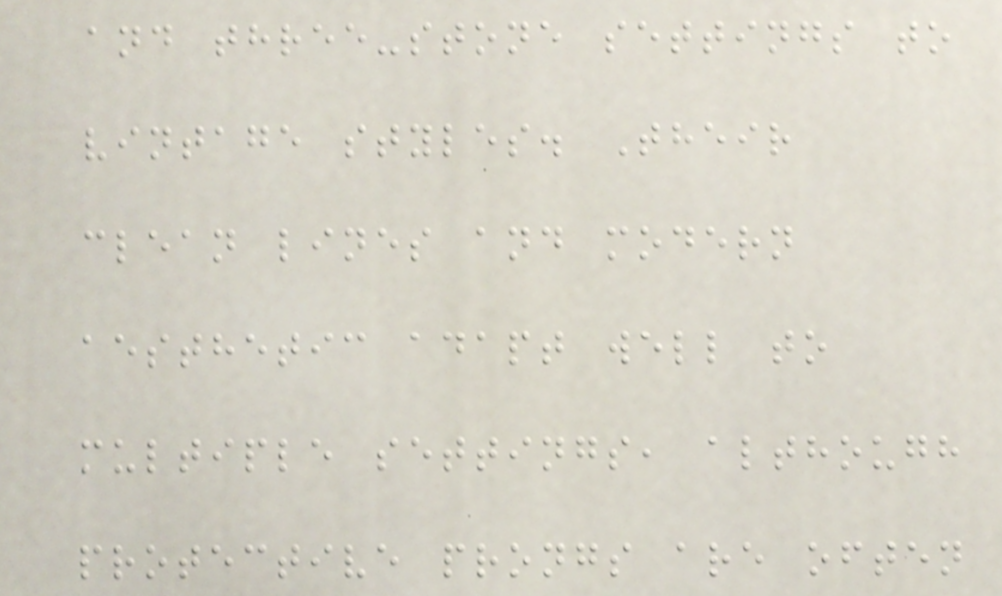and three-stone settings to
vintage styles. Their
clean lines and modern
aesthetic adapt well to
multiple settings, although
protective prongs are often
